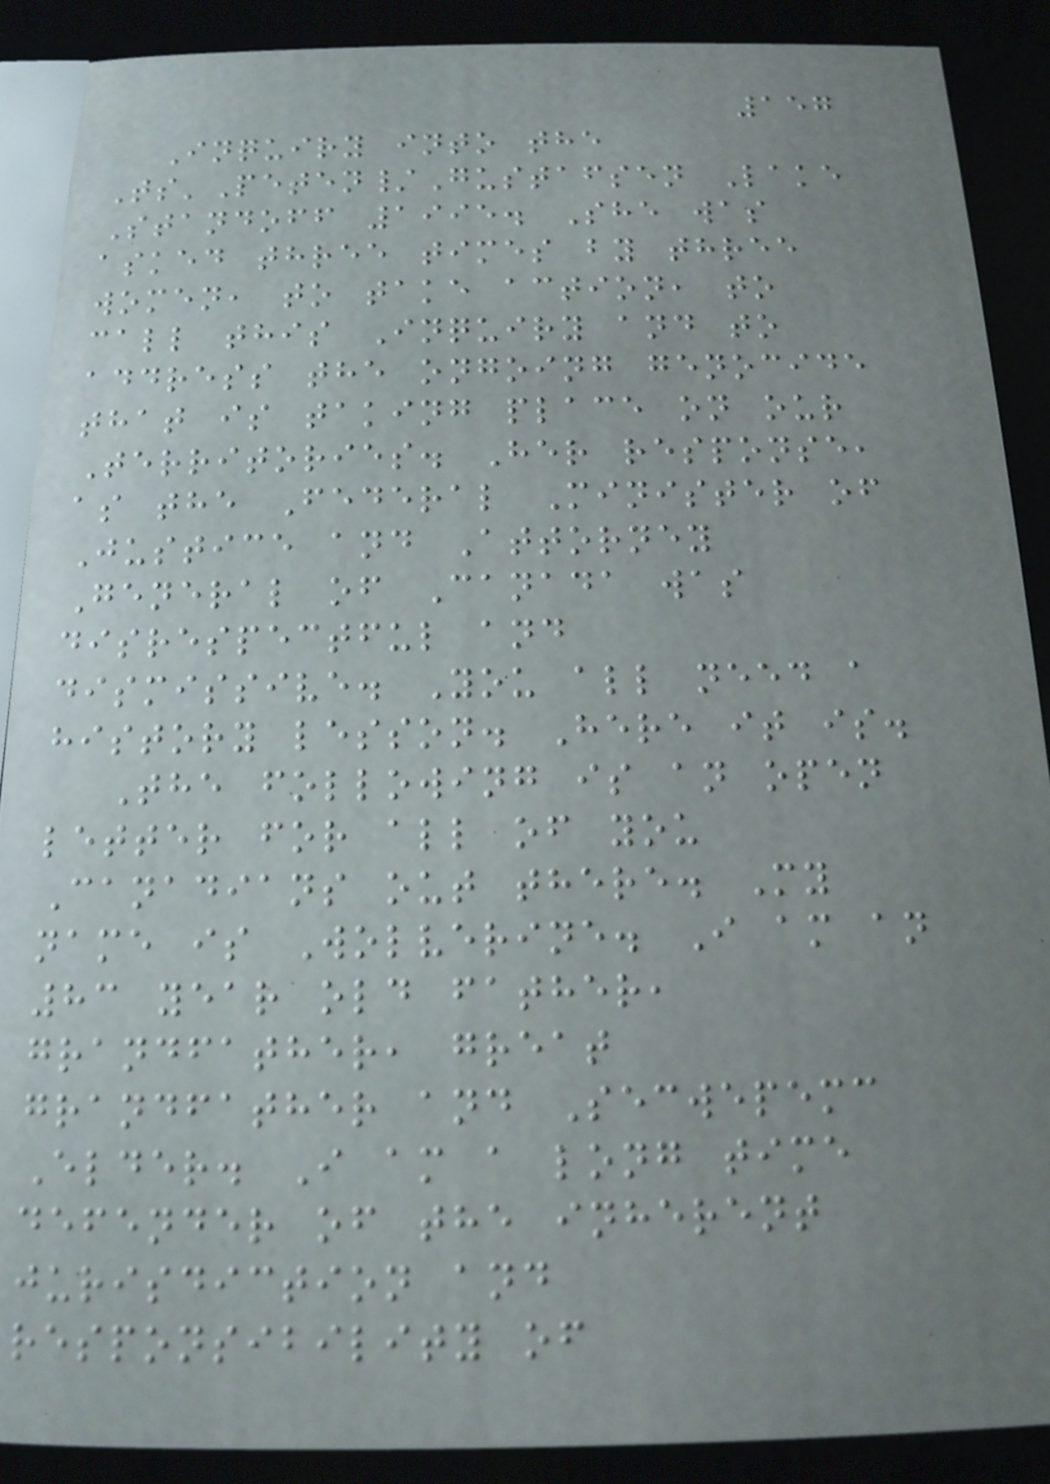157
Inquiry into the
Ts'Peten/Gustafsen Lake
Standoff 1995. She was
asked three times by three
women, to take action, to
call this Inquiry and to
address the ongoing genocide
that is taking place on our
Territories. Her response,
as the Federal Minister of
Justice and Attorney
General of Canada was
disrespectful and
dismissive. You all need a
history lesson. Here it is.
The following is an open
letter for all of you
Canadians out there. My
name is Wolverine. I am an
83 year old father,
grandfather, great
grandfather and Secwepemc
Elder. I am a long time
defender of the inherent
jurisdiction and
responsibility of
